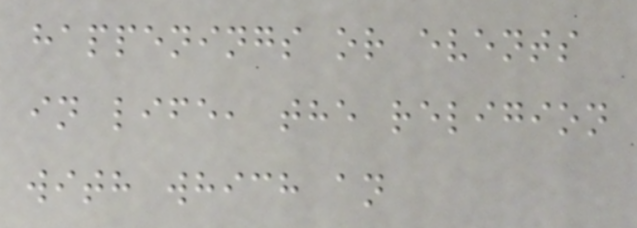happenings or events
in life, the religion
with which an
